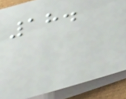18.
